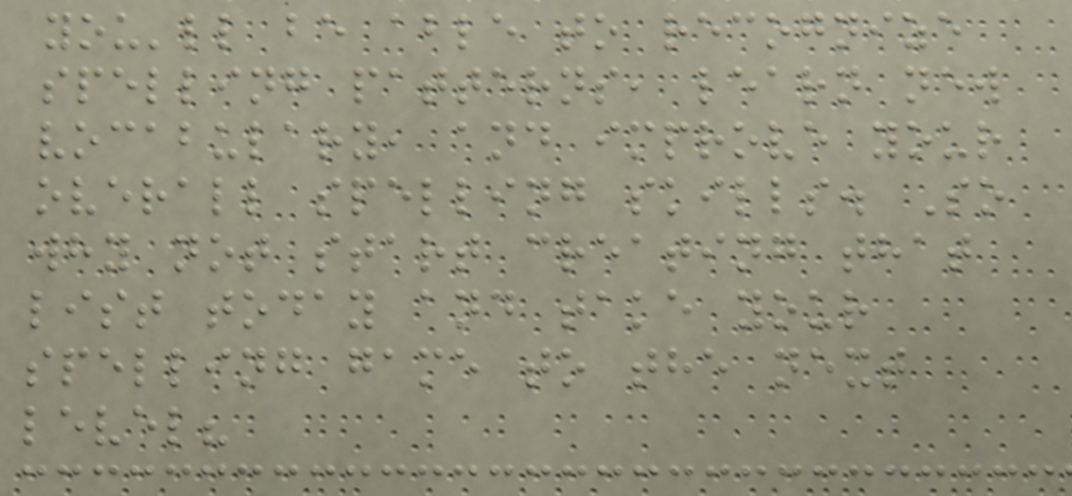you'll be able to recognize
spelling patterns, learn new
vocabulary, and improve your
overall spelling skills. So
why not start creating that
list today and take your
spelling game to the next
level?
